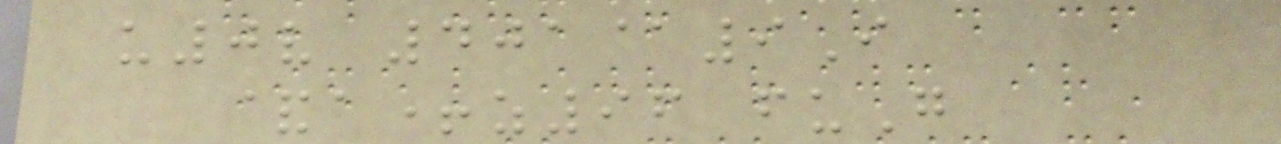u0v 401@9I
&a+z96 fuG
